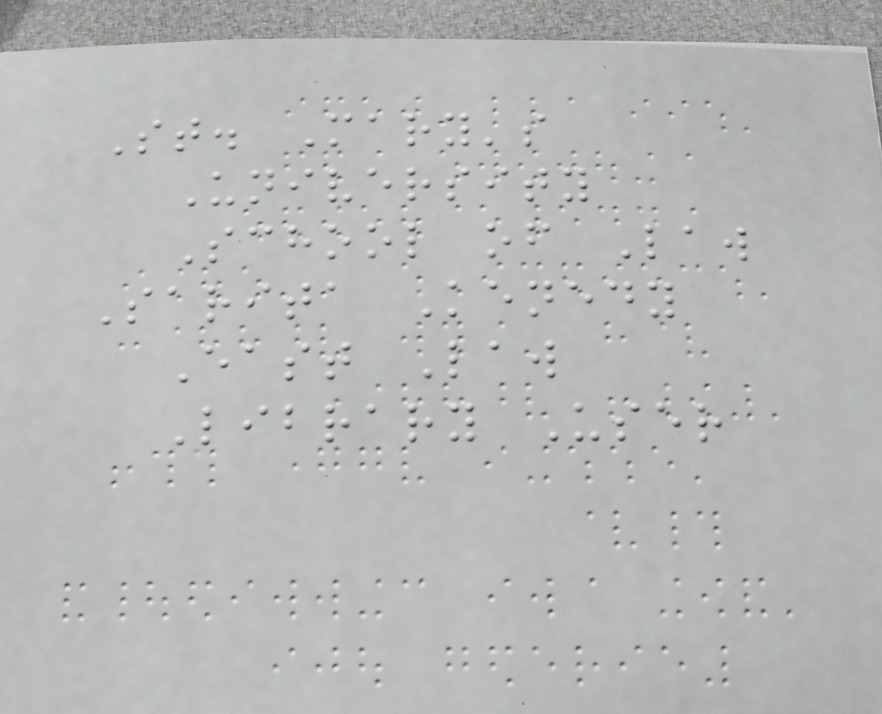St. Mary's
University
School of Law
Sarita Kenedy
East Law
Library User
